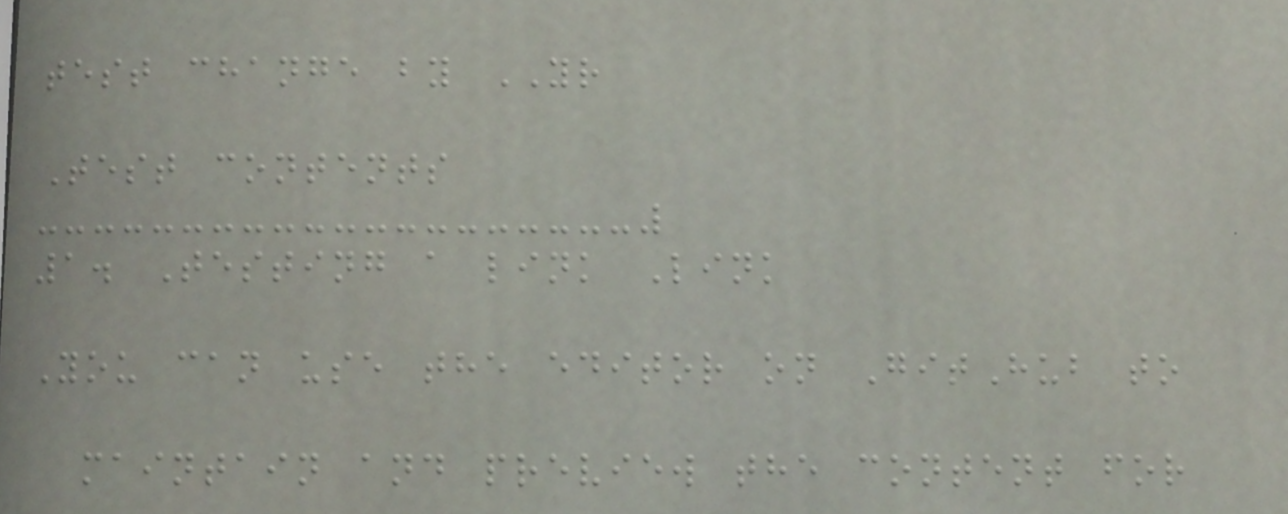test change by YR
Test contents
1. Testing a link Link
You can use the editor on GitHub to
maintain and preview the content for
